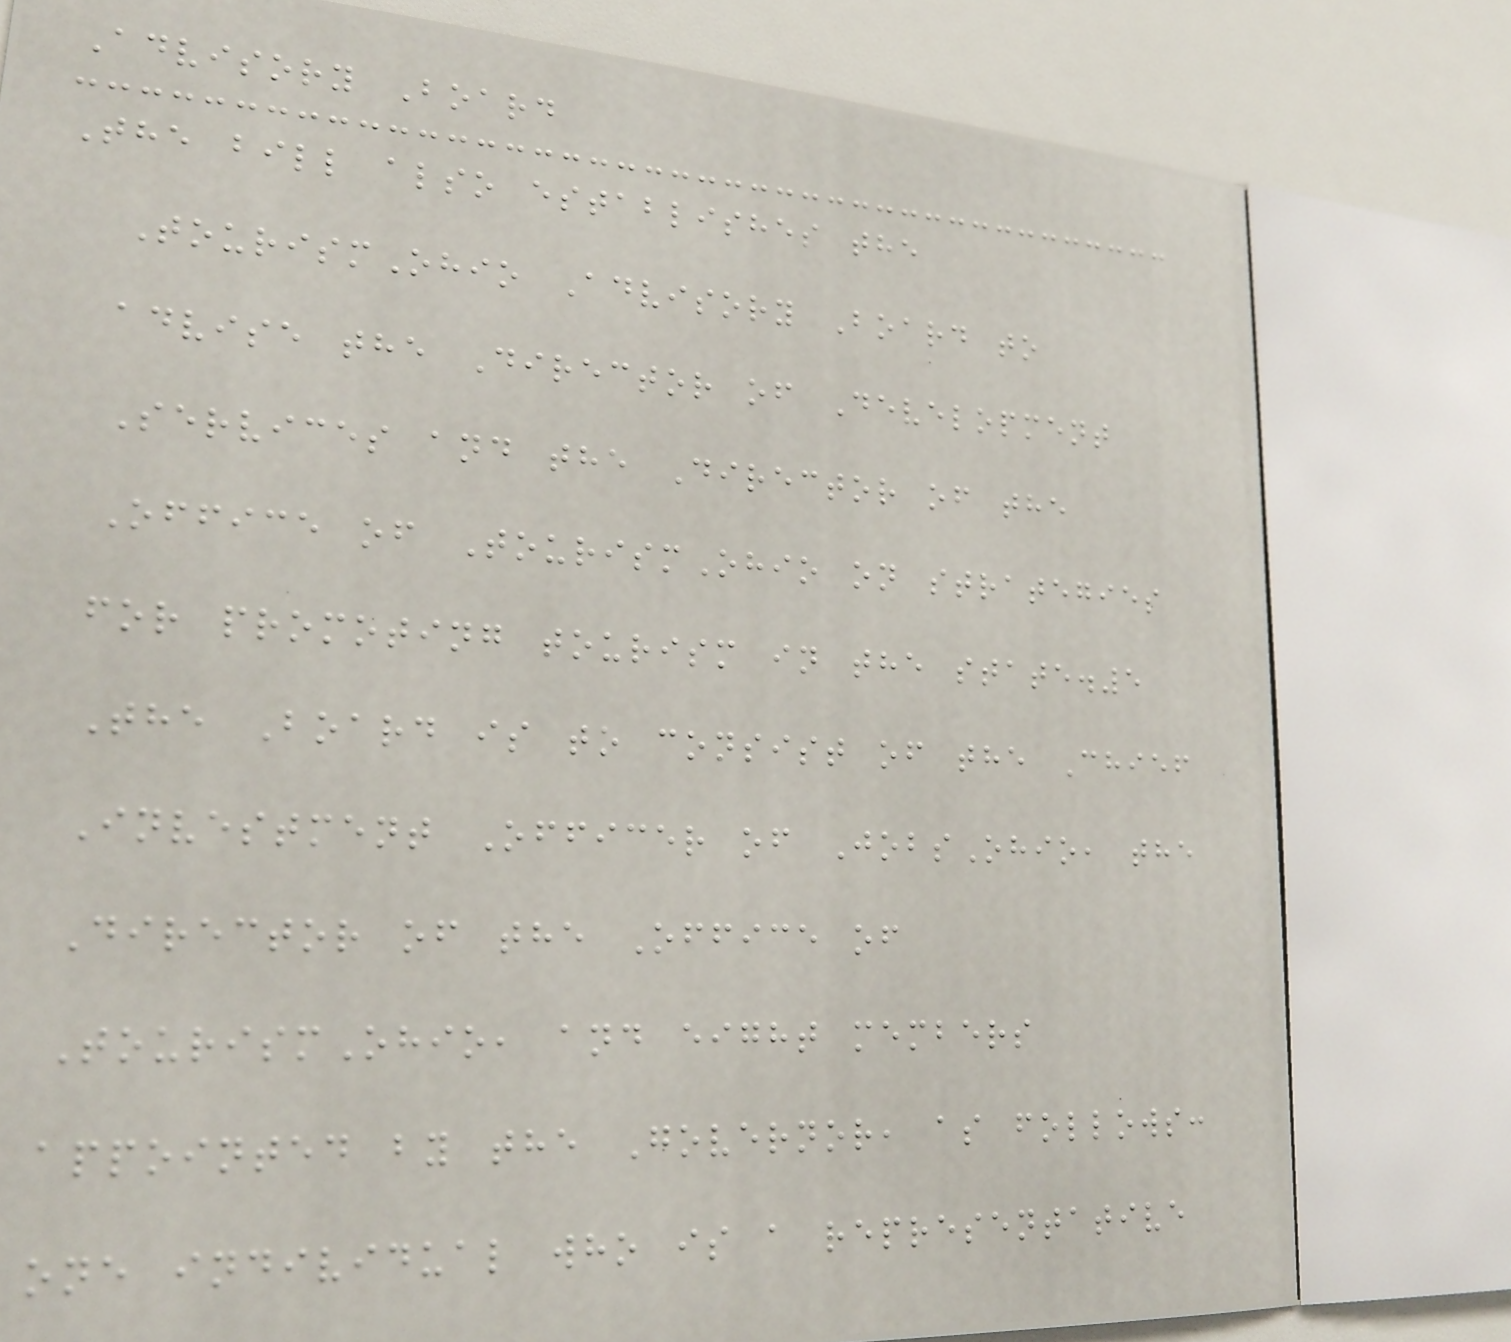Advisory Board
The bill also establishes the
TourismOhio Advisory Board to
advise the Director of Development
Services and the Director of the
Office of TourismOhio on strategies
for promoting tourism in the state.5
The Board is to consist of the Chief
Investment Officer of JobsOhio, the
Director of the Office of
TourismOhio, and eight members
appointed by the Governor, as follows:
one individual who is a representative
